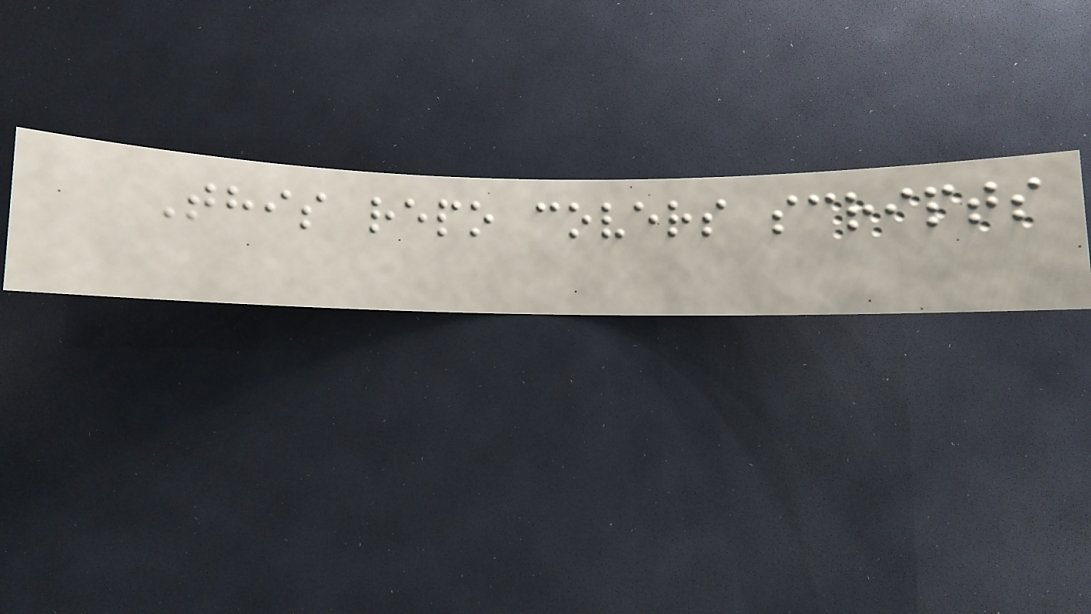This repo covers scripts
